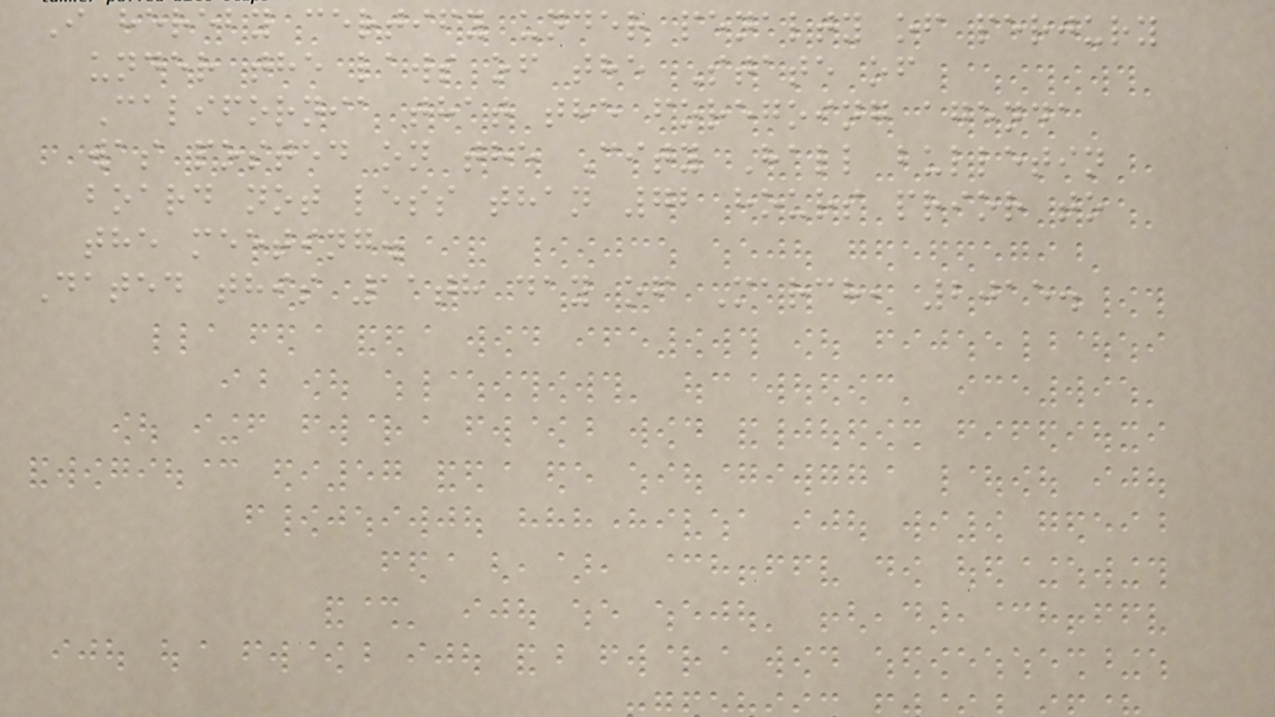I hereby certify under penalty of perjury
under the laws of the State of
California that the foregoing agenda
was posted on the City Hall bulletin
board not less than 72 hours prior to
the meeting.
Dated this 11th day of March, 2015.
